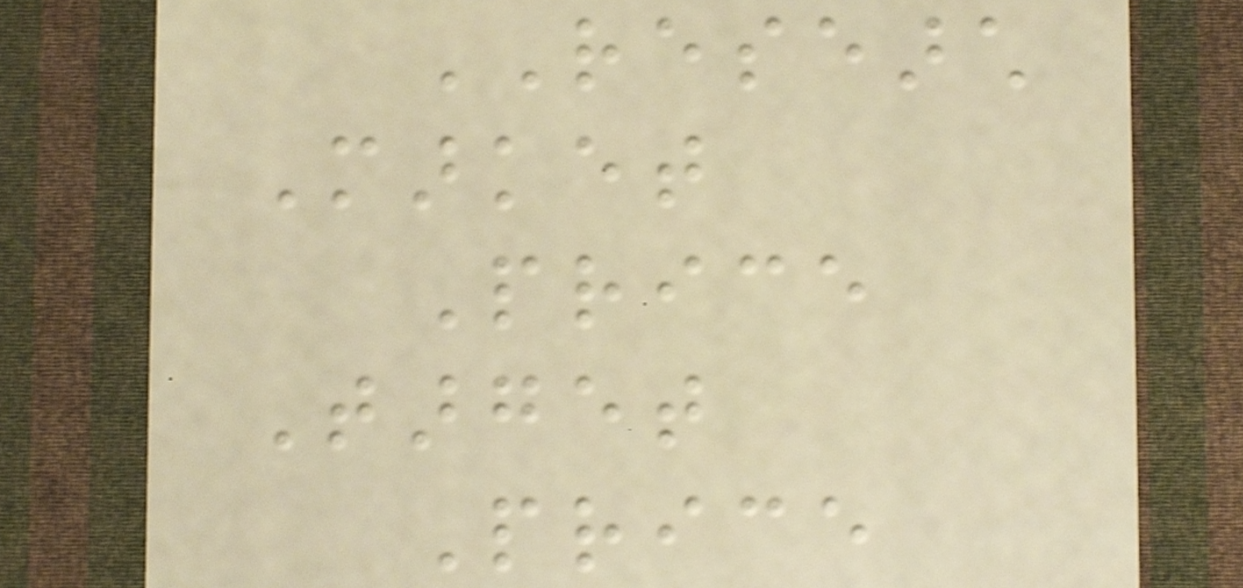RESEARCH
Market
Price
Target
Price
